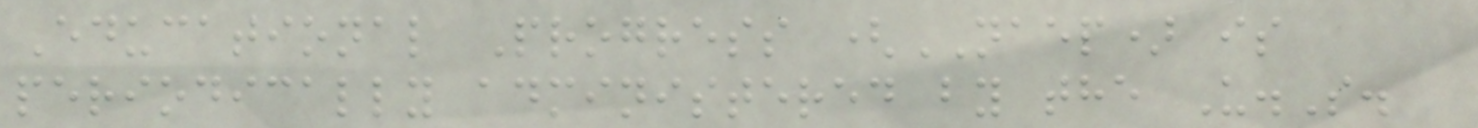Educational Progress (NAEP) is
periodically administered by the U.S.
